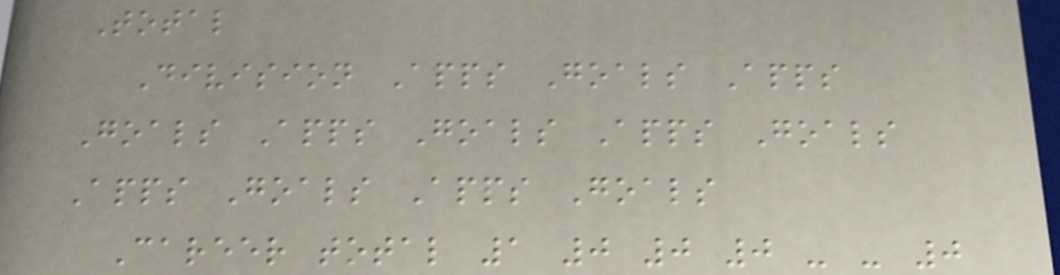Total
Division Apps Goals Apps
Goals Apps Goals Apps Goals
Apps Goals Apps Goals
Career total 1 0 0 0 - - 0
